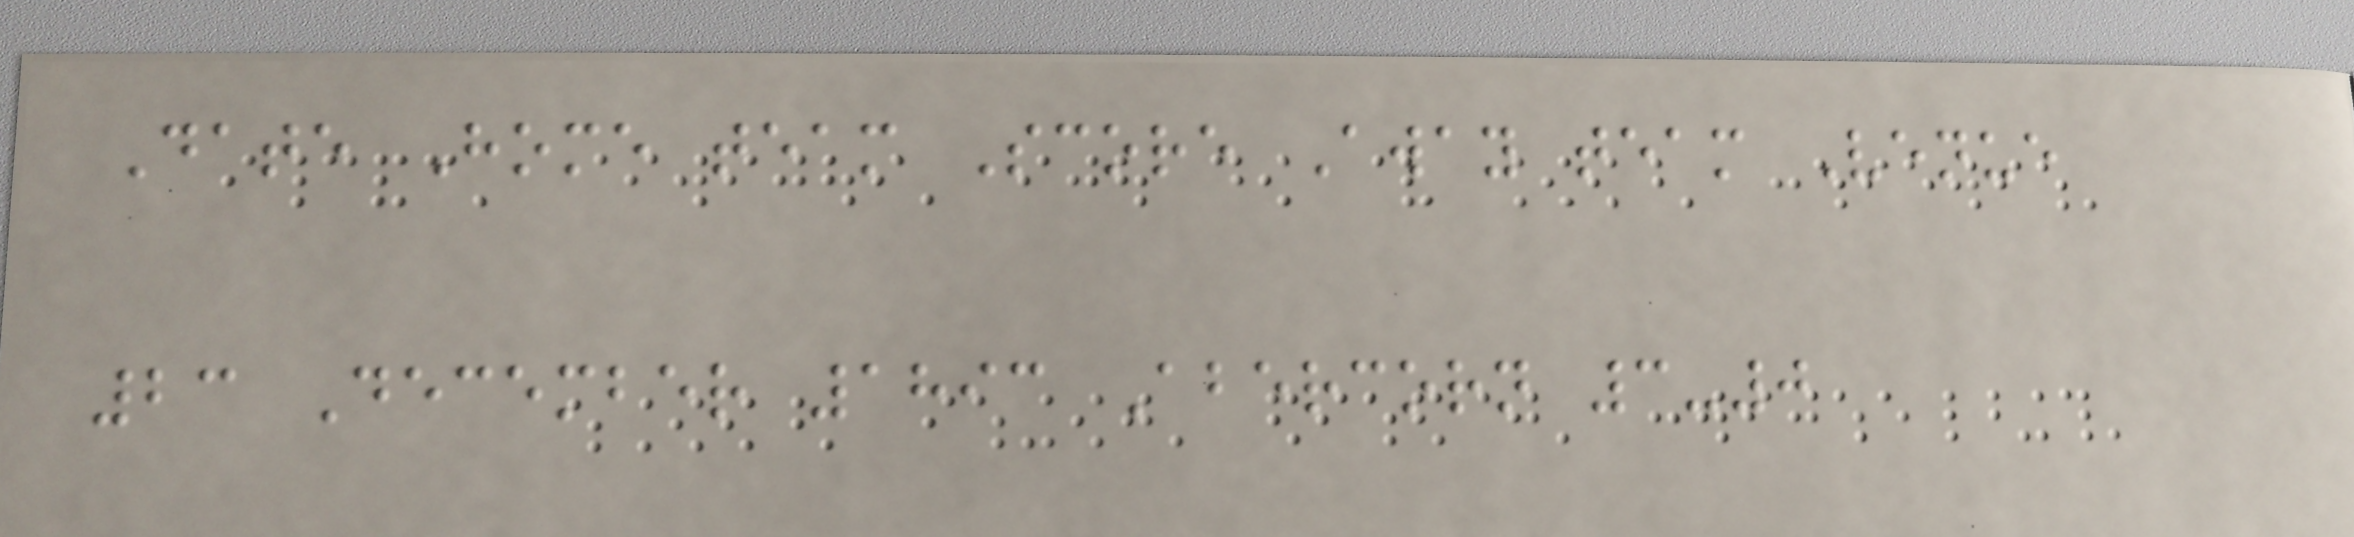Date Home team Score Away team Venue
23 December 1893 Abercorn 3-0
